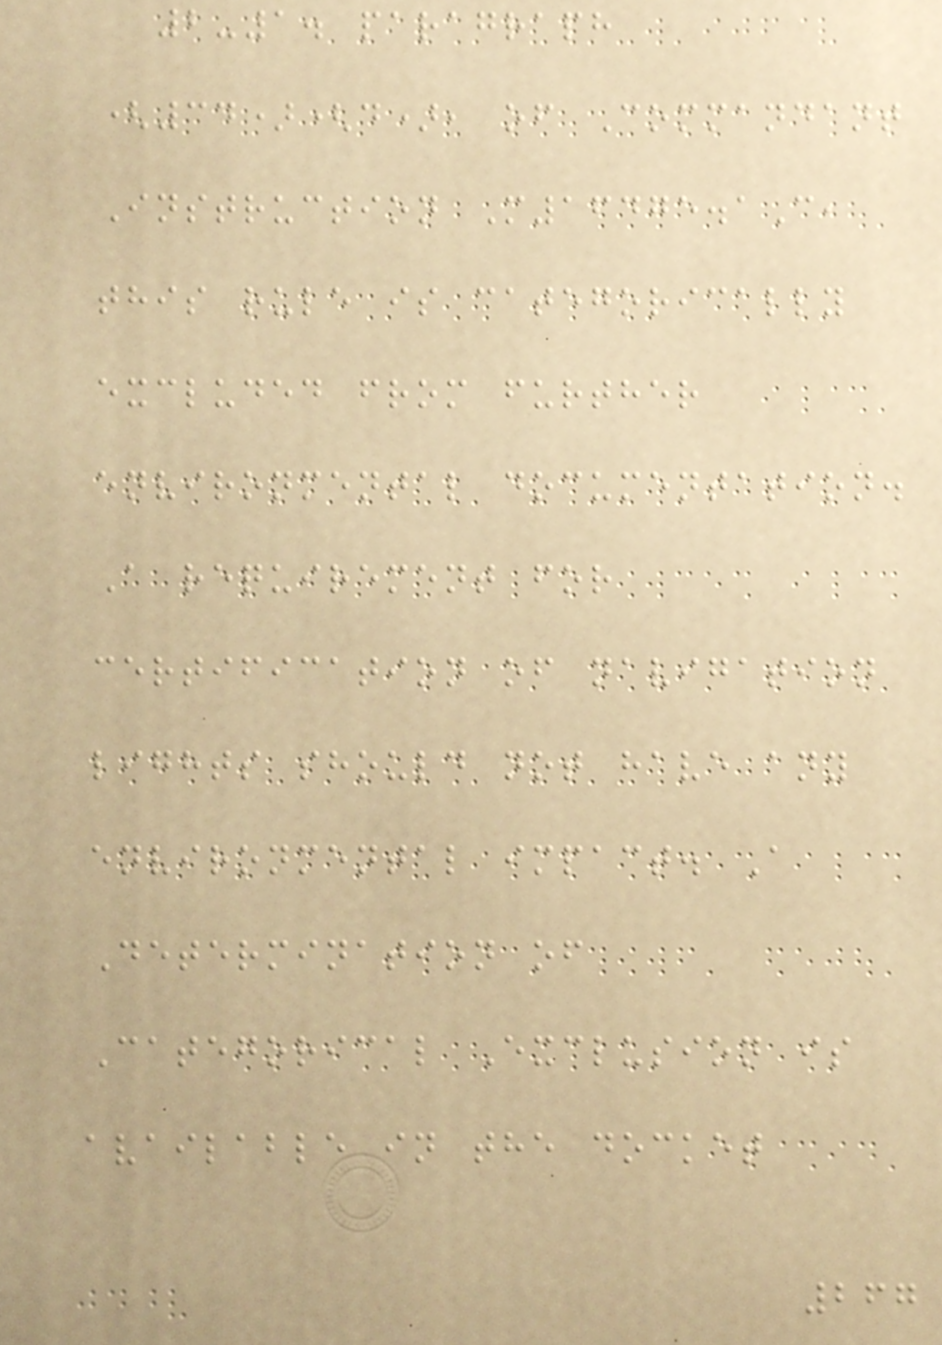2-1. paragraph
(34)(d), of Commandant
Instruction M16475.1C,
this rule is categorically
excluded from further
environmental documentation.
A requirement for
certification of navigation
lights should not have any
environmental impact. A
Determination of
Categorical Exclusion is
available in the docket
267
